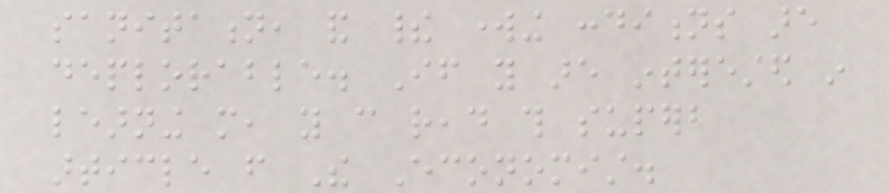sanitation, and their working conditions are
deplorable. If you are interested in
learning more, you can read this superb
article from The Economist.
